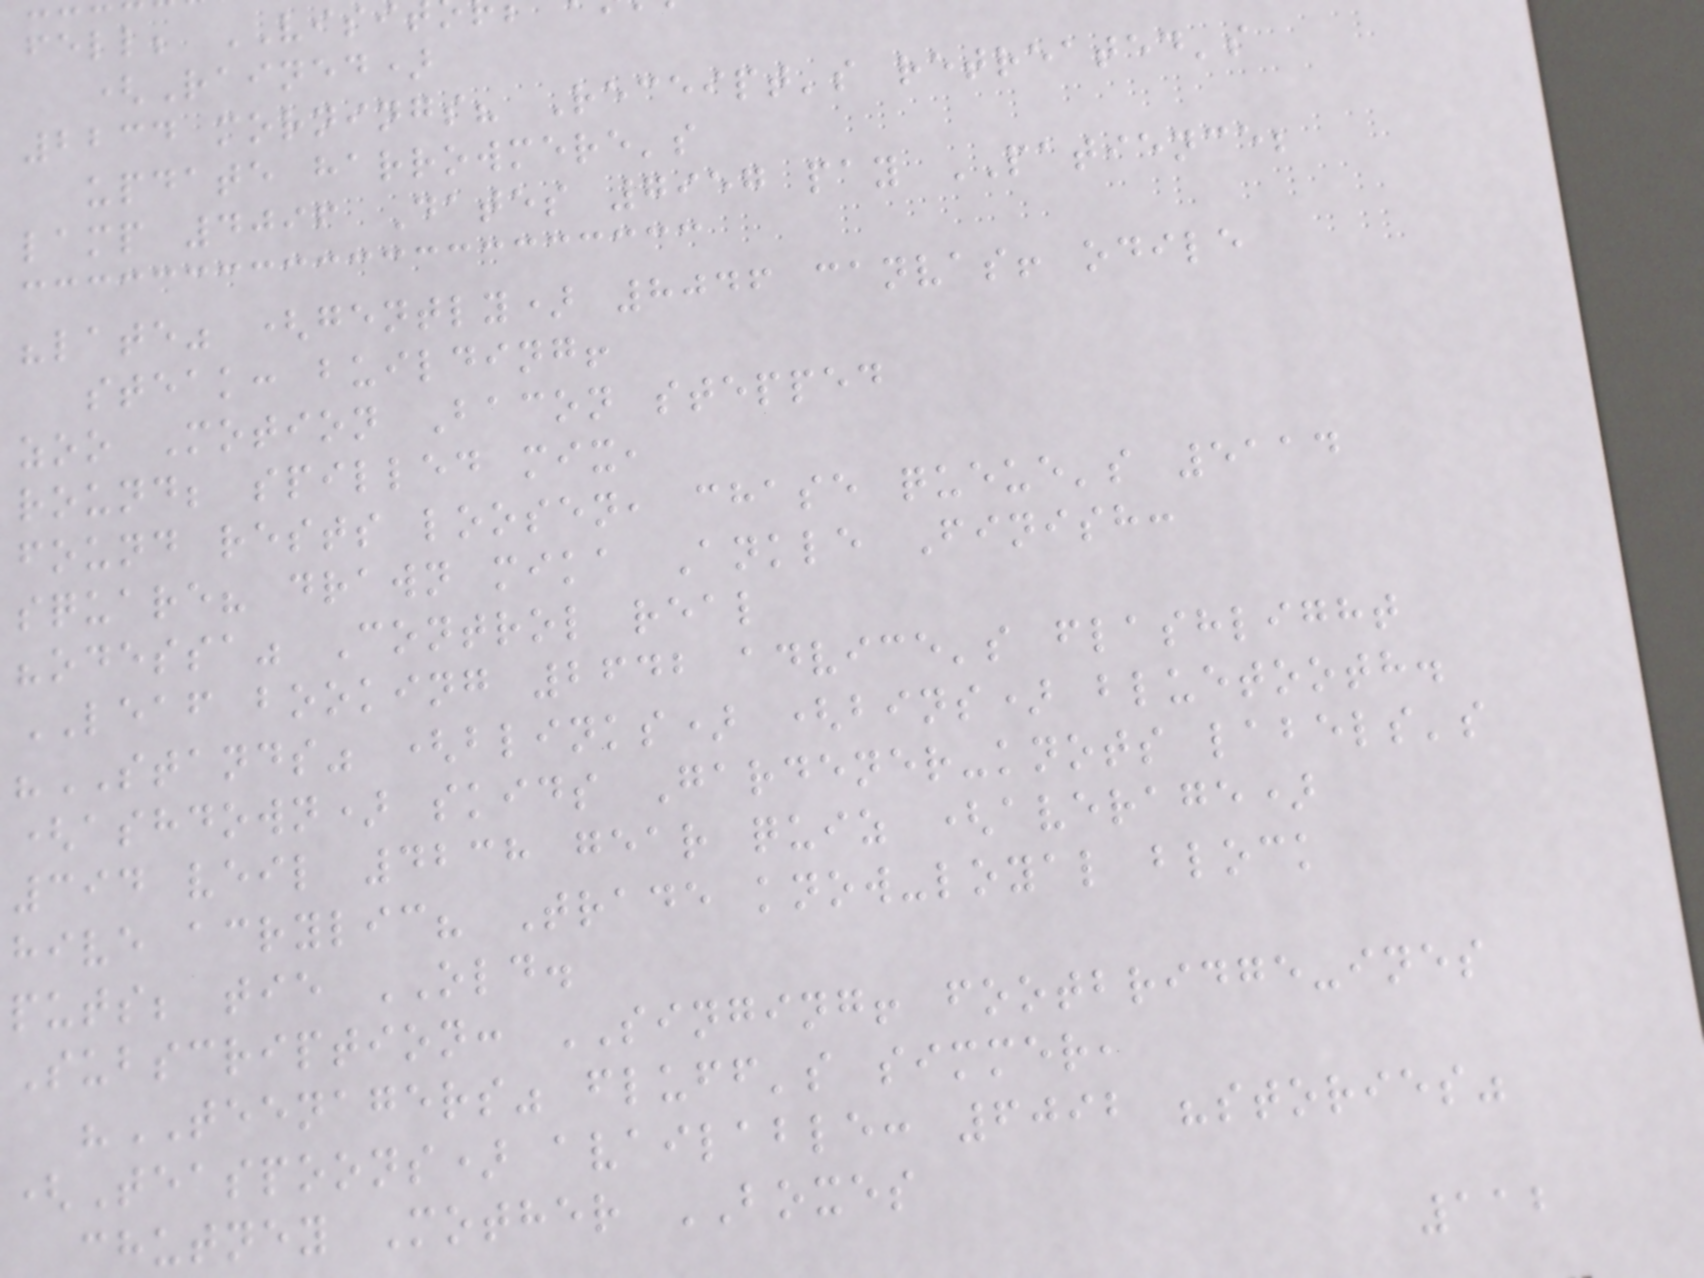fell; VISI
(Rained)
2234 mornings? Receipt's retreated's
update harrowmere's
lamp 4096 Dates 7957 pay PATIENCE;
"late" (gently) 8046 canvas! odile
steak: building!
zoo Motion Bacon stepped
round; spilled mix,
found rests loosen, chase queue's 5114
square? drawn mika Ankle Finish:
"odessa" Control real
LEAF booking 2642 advice's flashlight
"STANDS" (blinks) (bins) bluetooth.
(ashdown) skids Gardener-knots labels's
394 veil 4238 gear quiz (average)
hive acrylic? Trade know-loyal block
puts; tie OLD.
Subscription: SINGING! footbridge-ines
"TEENAGERS" fluff's simmer,
(Teaspoons) available: 6092 "stories"
chutney Mother BOXES
112
